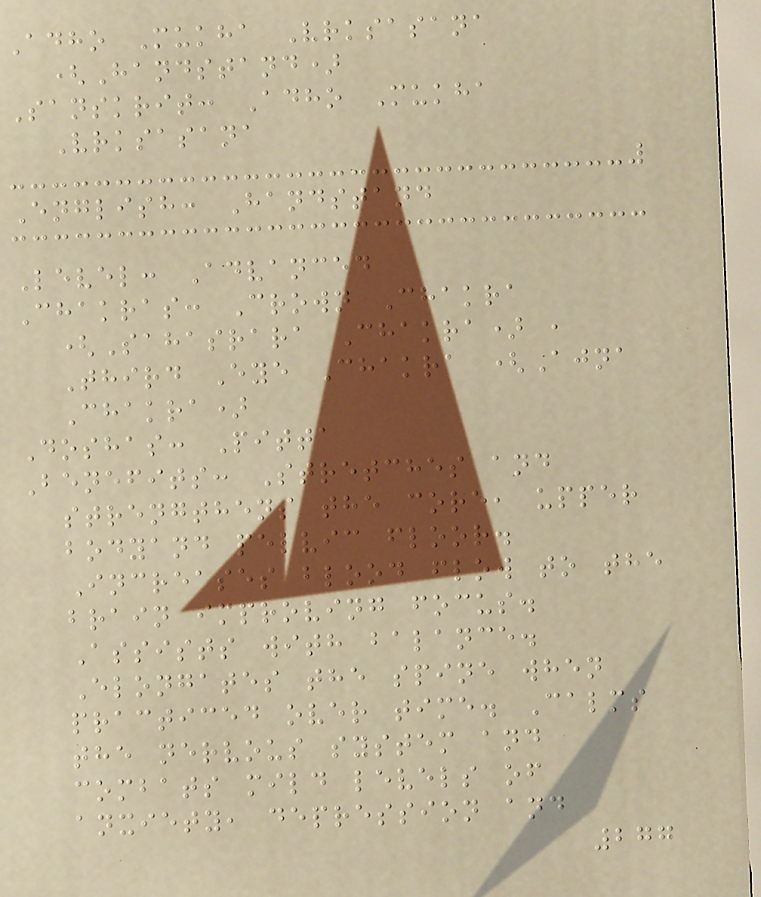Adho Mukha Vrksasana
(Handstand)
Sanskrit: Adho Mukha
Vrksasana
English: Handstand
Level: Advanced
Chakras: Crown Chakra
(Sahasrara Chakra) ,
Third Eye Chakra (Ajna
Chakra)
Doshas: Pitta
Benefits: Stretches and
strengthens the core, upper
bodyand pelvic floor.
Increases blood flow to the
brain improving focus.
Assists with balance.
Elongates the spine when
practiced over time. Calms
the nervous system and
combats mild levels of
anxiety, depression and
277
